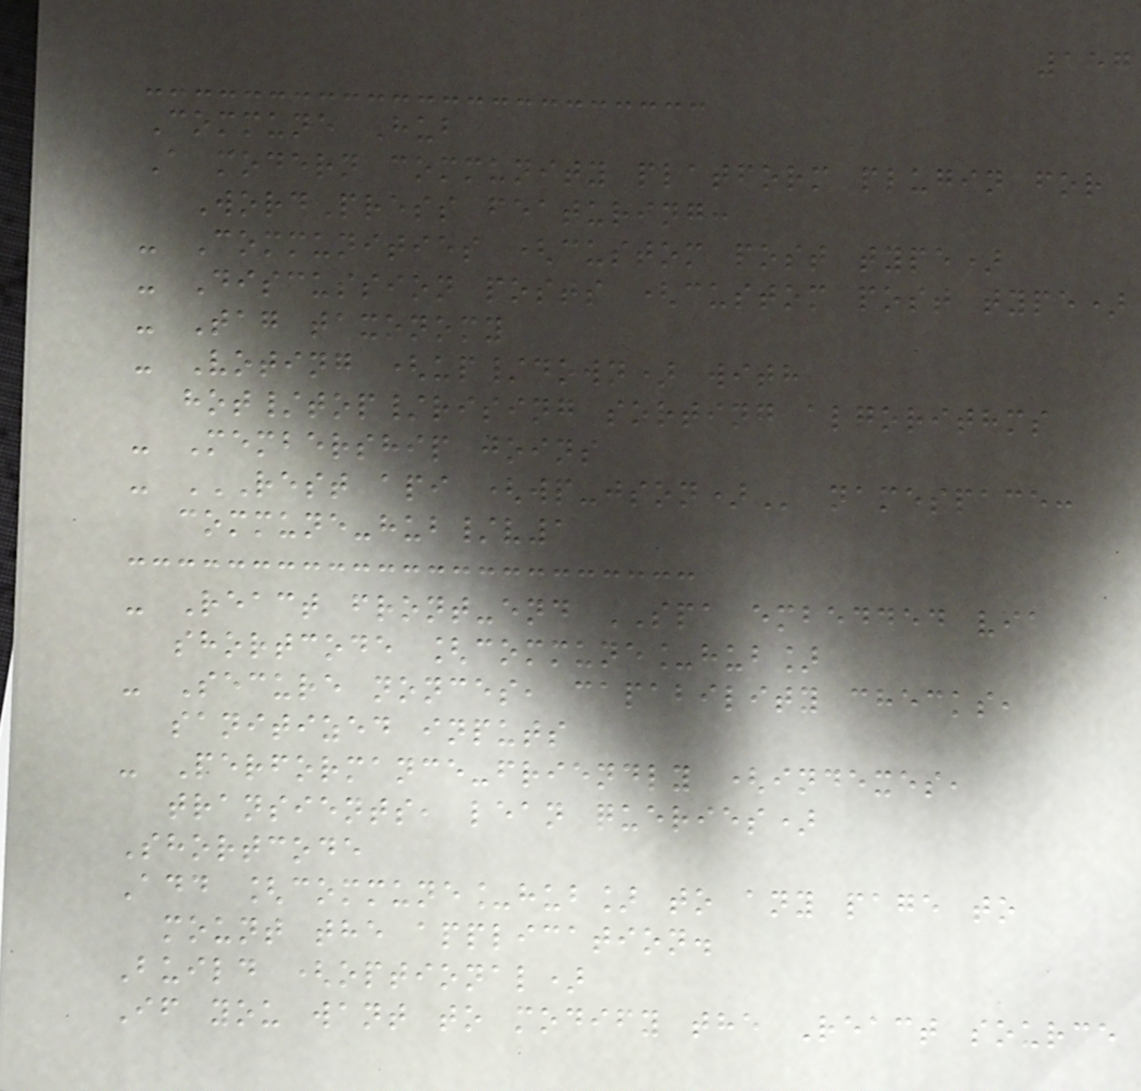157
Commune Hub
A modern community platform plugin for
WordPress featuring:
- Communities (custom post type)
- Discussion posts (custom post type)
- Tag taxonomy
- Voting (up/down) with
hot/top/rising sorting algorithms
- Membership joins
- REST API (WP-JSON) namespace:
commune-hub/v1
- React front-end SPA embedded via
shortcode [commune_hub]
- Secure nonces, capability checks,
sanitized inputs
- Performance-friendly (indexes,
transients, lean queries)
Shortcode
Add [commune_hub] to any page to
mount the application.
Build (optional)
If you want to modify the React source
